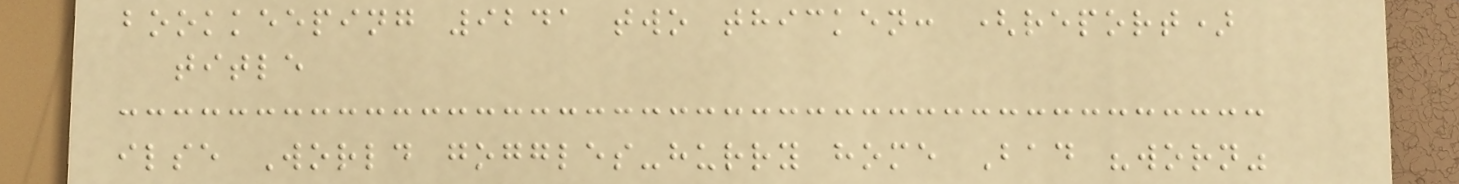bookkeeping 9241 two thicken: (report)
title
ilse World goggles-hurry home Bad "worn"
